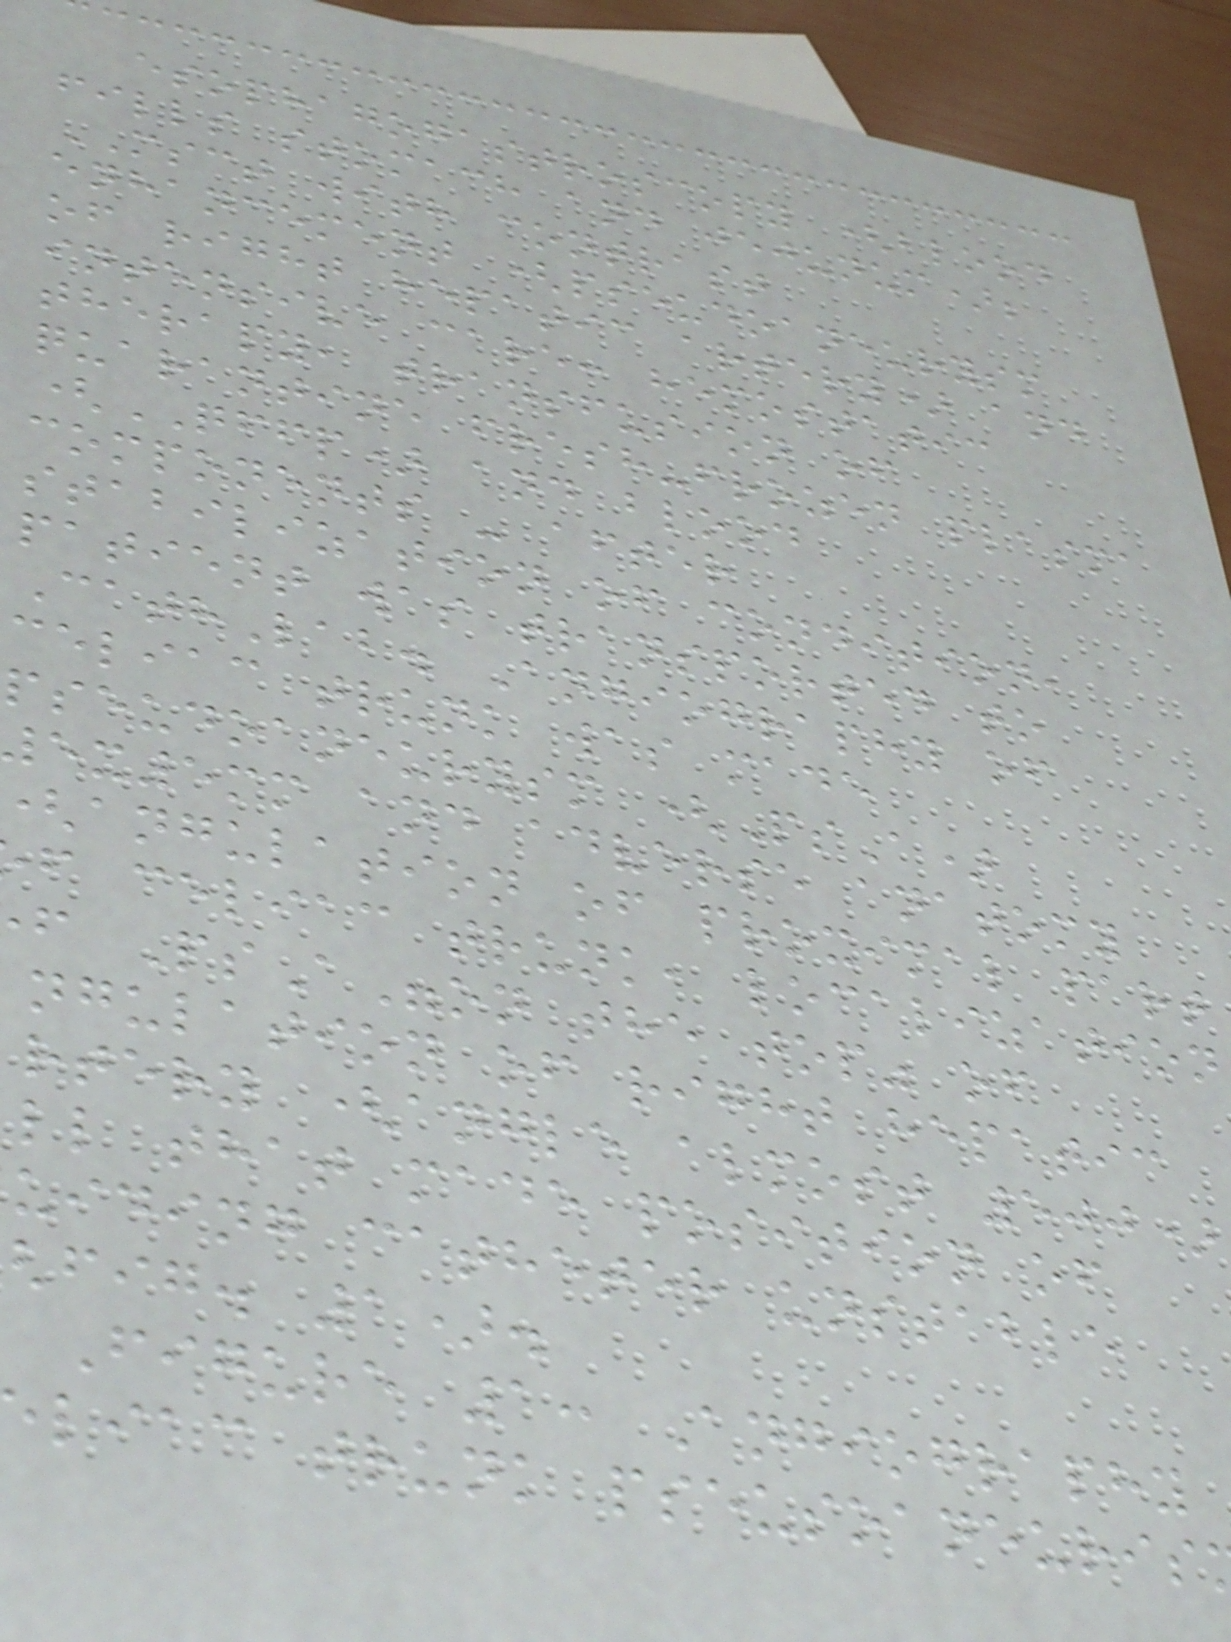esophagogastroscopy (blood
fills stomach and jejunum);
MSCT with contrast
enhancement (pseudoaneurysm
of right hepatic artery) and
intensive care: hemostatic
therapy, transfusion of
quarantine fresh-frozen plasma
(QFFP) and blood
components - after
stabilization of condition,
patient was transported to
CathLab. Angiography of
celiac trunk was made
pseudoaneurysm (PsA)
x5mm and adverse anatomy
angulation of proximal part
f celiac trunk, localization
f PsA"on the top" of
ngulation of right hepatic
rtery (angle almost 500)
ll that made position of
uiding catheter unstable
fig. 1).
Figure 1: Angiography
liac trunk pseusoaneuris
